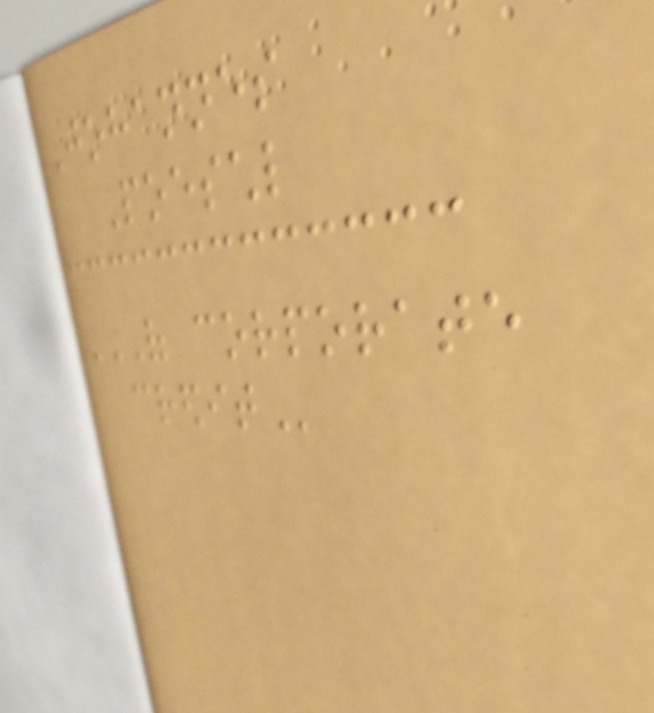Johannes
Poeschl
OF CORPORATE
CREDIT
